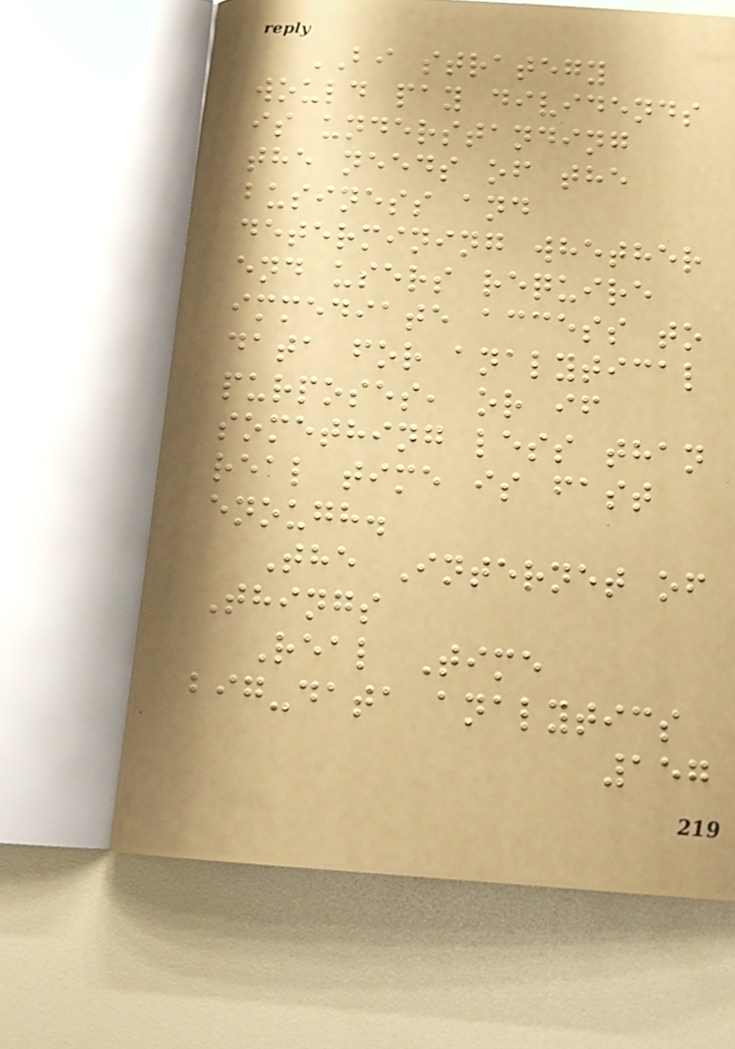BI strategy
would pay dividends
is understanding
the needs of the
business and
determining whether
end users require
immediate access to
data for analytical
purposes, or if
something less than
real time is fast
enough.
The Internet of
Things
Real Time
big-data analytics
157
